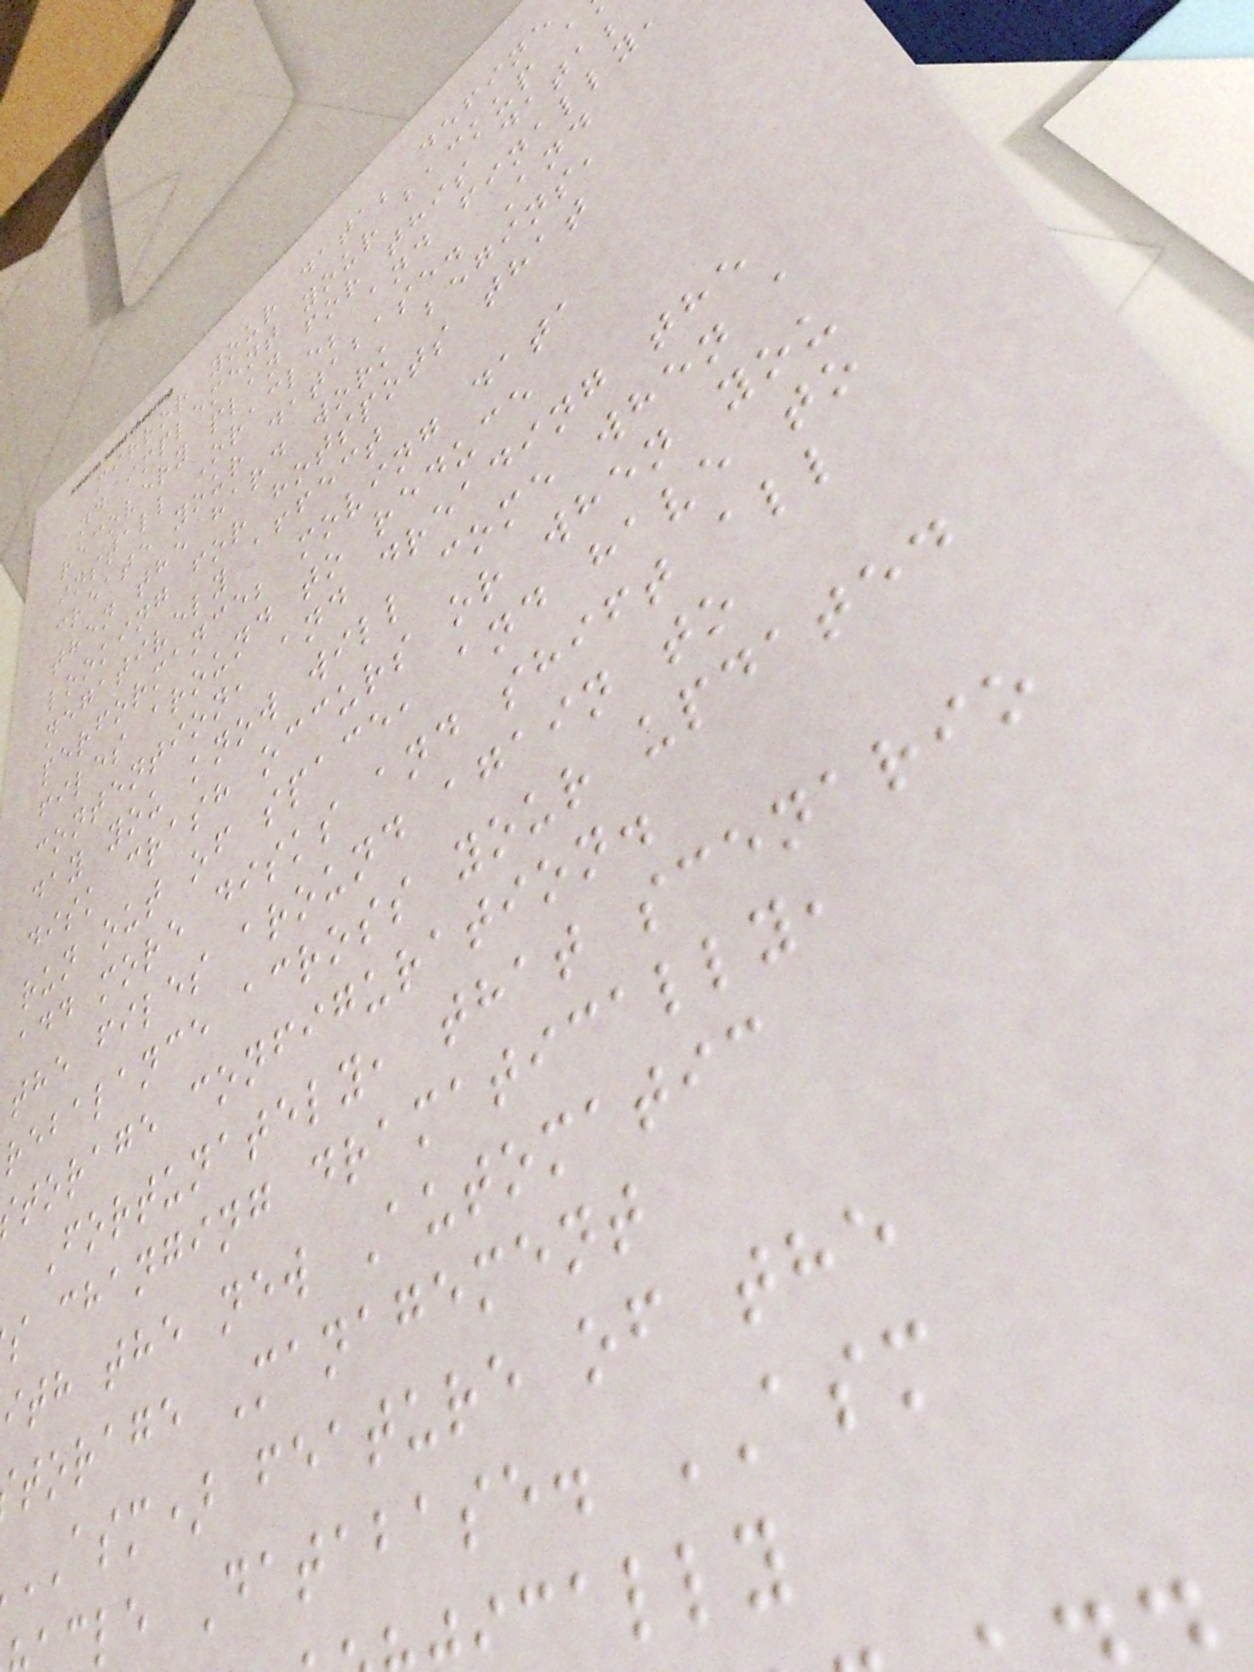mirror your data; define
and implement your backup a
recovery plan for this data;
install Oracle; and finally,
create your database. And
then the hard work begins,
looking for hotspots that
negatively affect
performance; moving data
files around to reduce
contention, and dreading the
day you know will come when a
disk crash occurs or when you
run out of space, and have to
add more disks and shift all
the files around again to
rebalance across your updated
torage configuration.
Fortunately, that scenario
s changing dramatically,
ith the new Automatic
torage Management
ASM) feature of the
le Database. ASM
